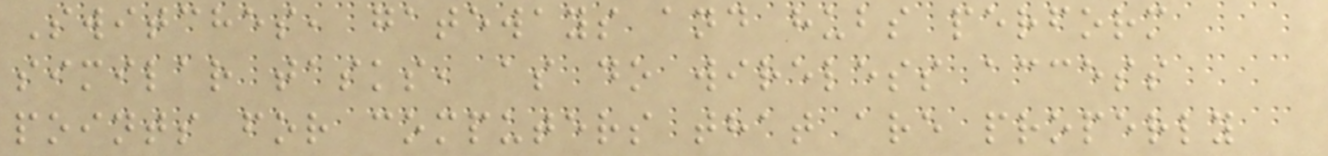Switches, gateways and hubs perform
similar tasks, as do wireless access
points for computers that are properly
